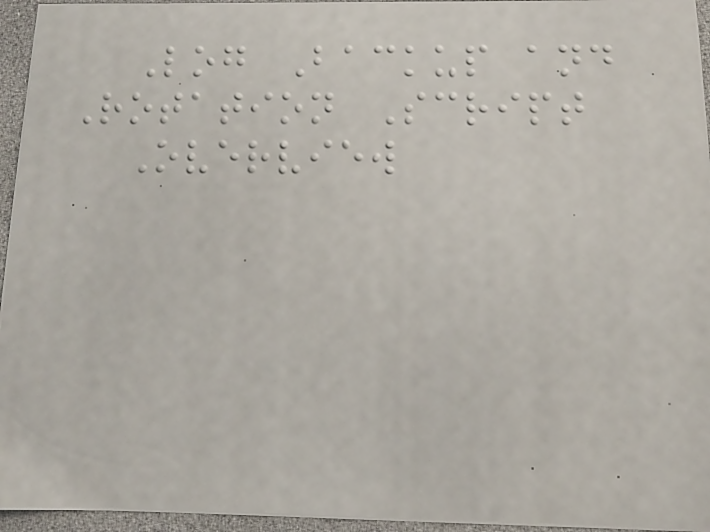Log Backup and
Rotation Script
Overview
